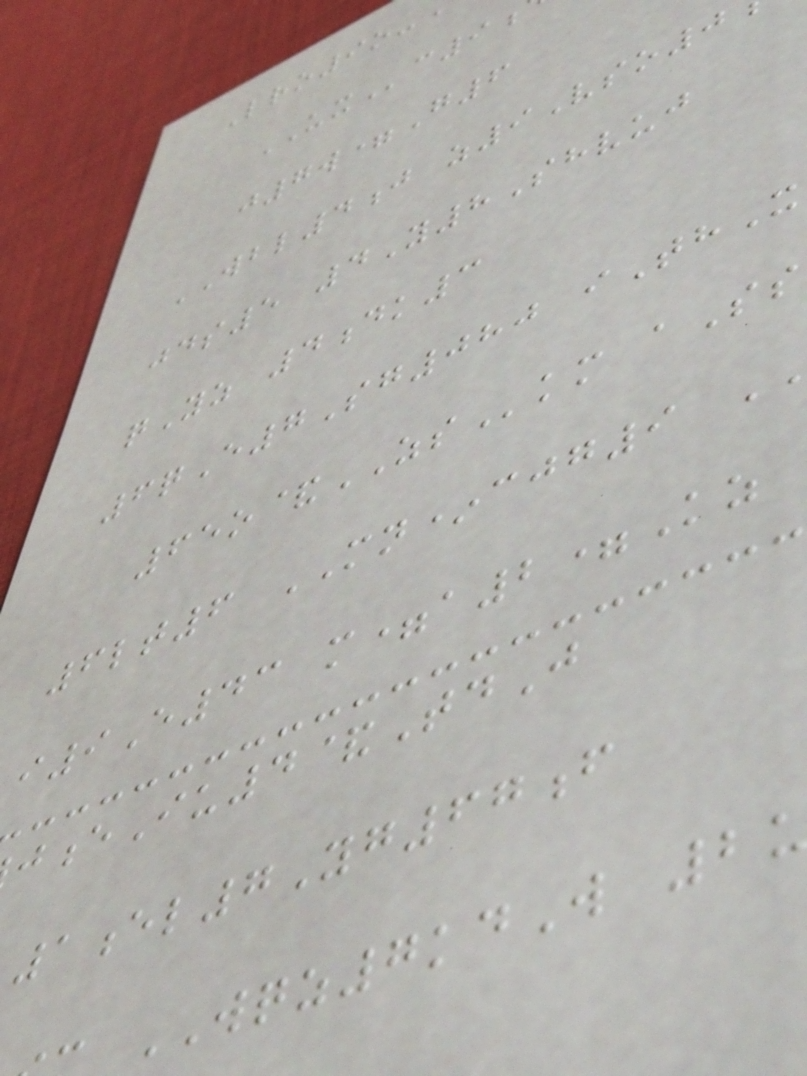Lro9o-
UXc9
j7w=G6
WBL4j z9Vso0
jds5 4Y8Shvuj
qYz 4dk3
6qE7Sg080 iThX
65o&ZSkm aSs
6lt6 MN*cjg9
i9E43 m=a2=Kz
eIu4&TdJ
1el7Yg67f
WQZ7kdW 2
